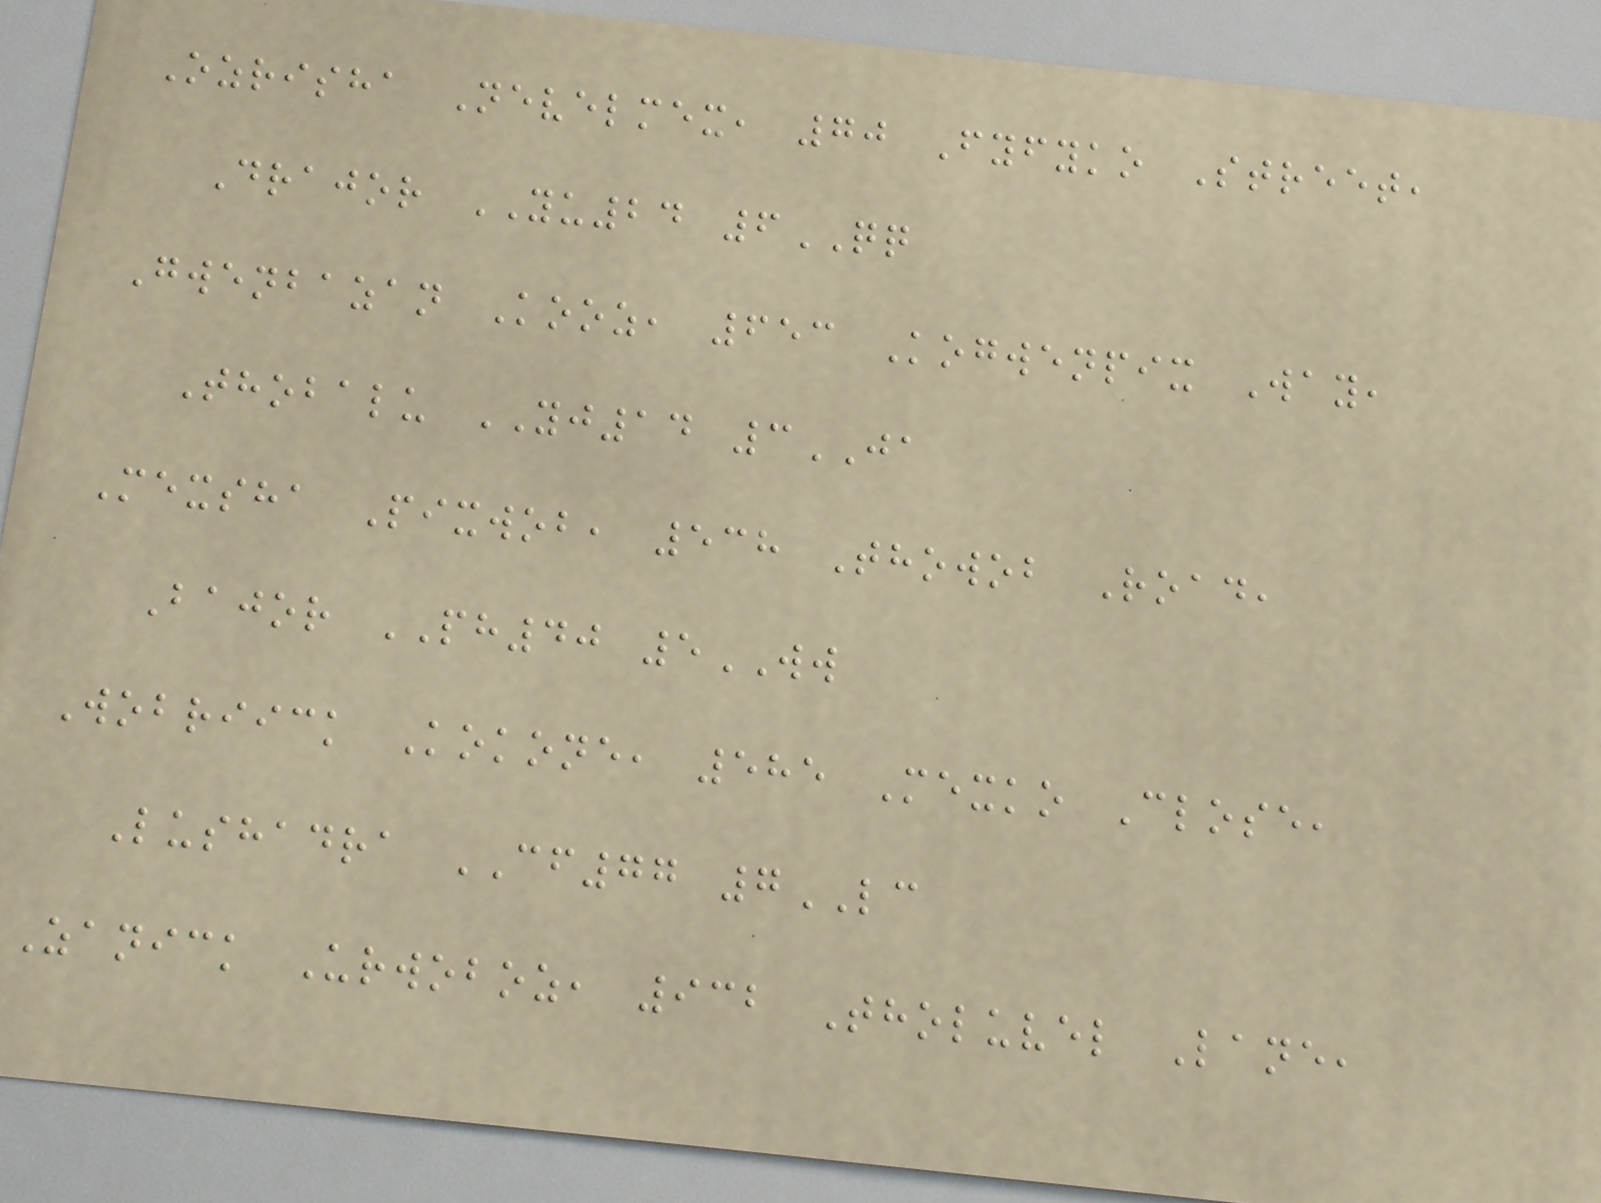Ozrisha Nevelmex, 70 Fyfyko Street,
Drajor YU24 6QQ
Gwenbazan Kooz, 653 Kogwenpix Way,
Thobalu YJ14 3JA
Mexsha Pixwob, 538 Thowob Road,
Bajor PH40 5WW
Wobriick Kokone, 585 Mexko Close,
Lushadra CF77 7LC
Zanick Urwoboz, 932 Tholuvel Lane,
